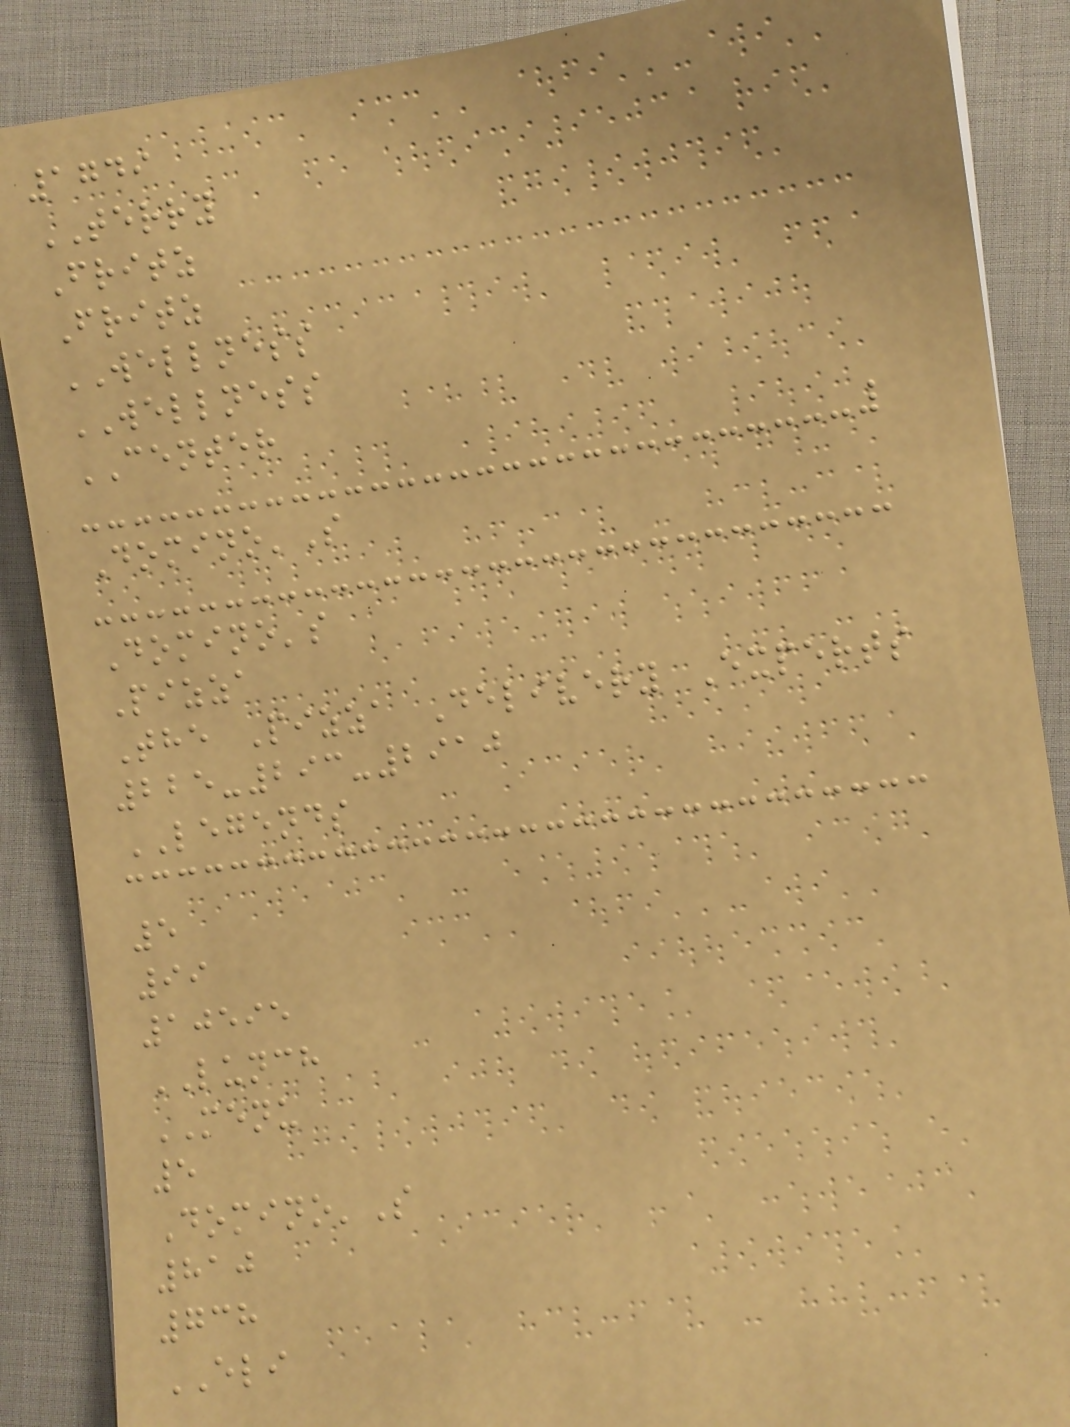1749
TERRY
Fritz
Fritz
WELLNESS
WELLNESS
CENTER
Domino'S
Domino's
Pizza
The Pizza Delivery Experts
225-293-2910
LEGENDS
5
99
10595
LUNCH
MENU
5
Domino'S
810
738
ELI
